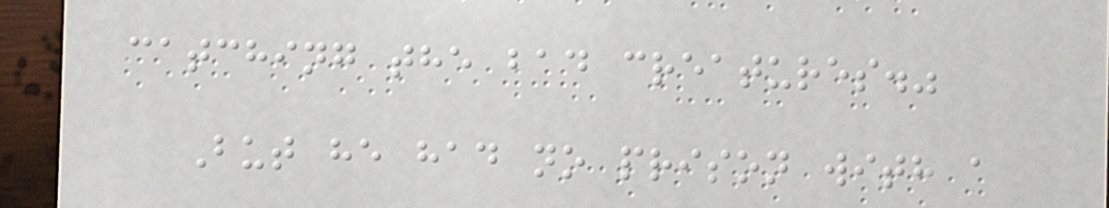catching the bad creatures."
But he had no prison with a
